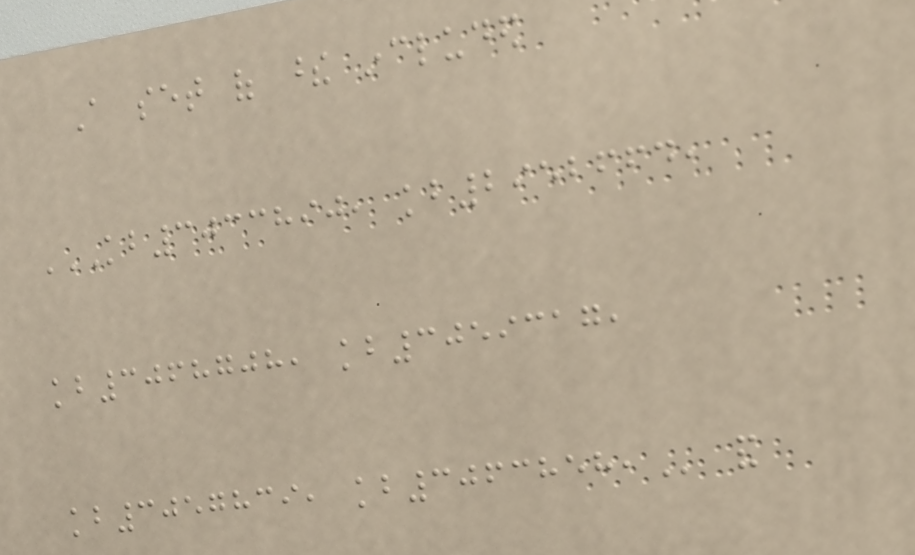A set of these included
KB3033890, KB2952664,
KB3068708, KB3059317,
KB3057839, KB3063858, and
